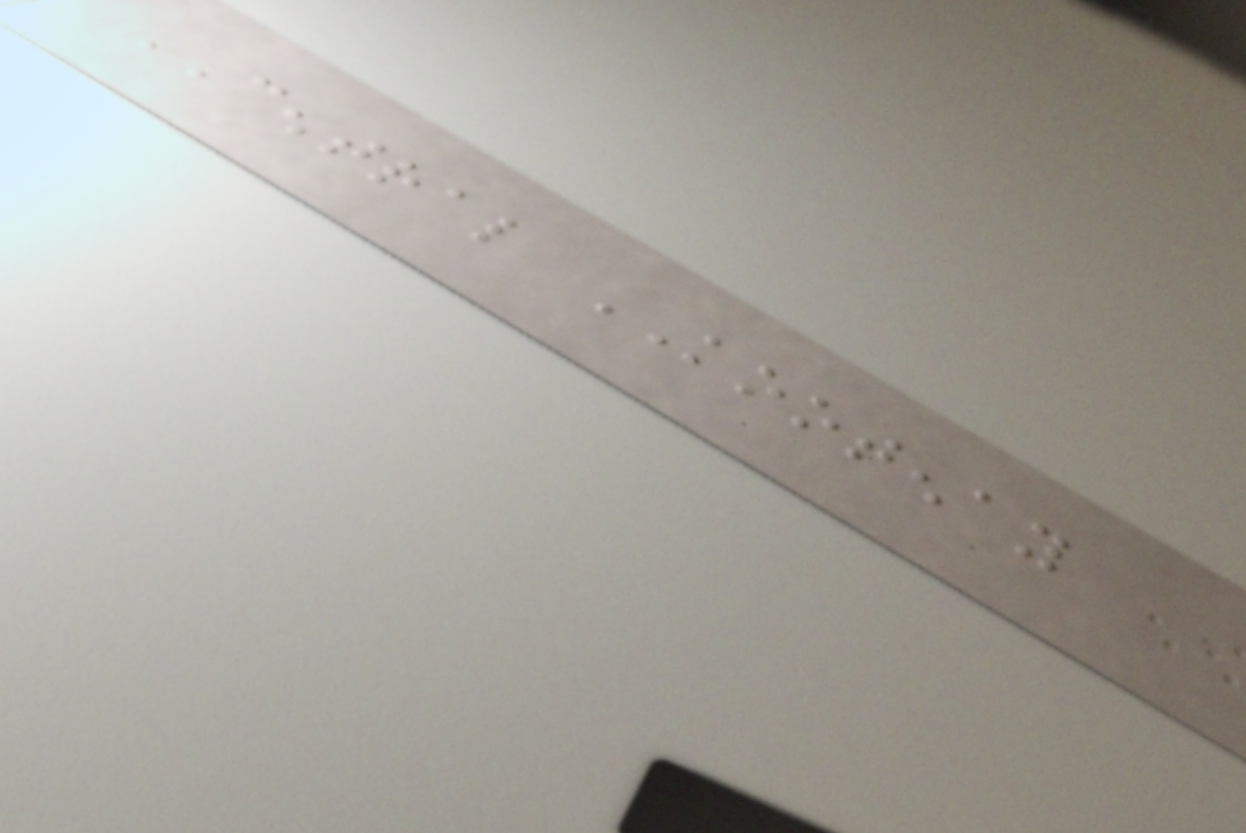CENTRAL KOOTENAY
